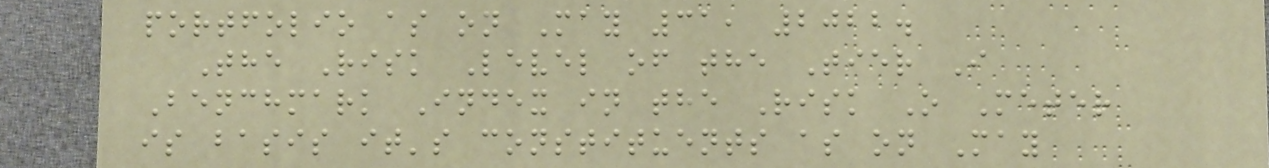portfolio as on May 31, 2022.
The Risk Level of the Tier I
Benchmark Index in the Risk O Meter
is basis it's constituents as on May
